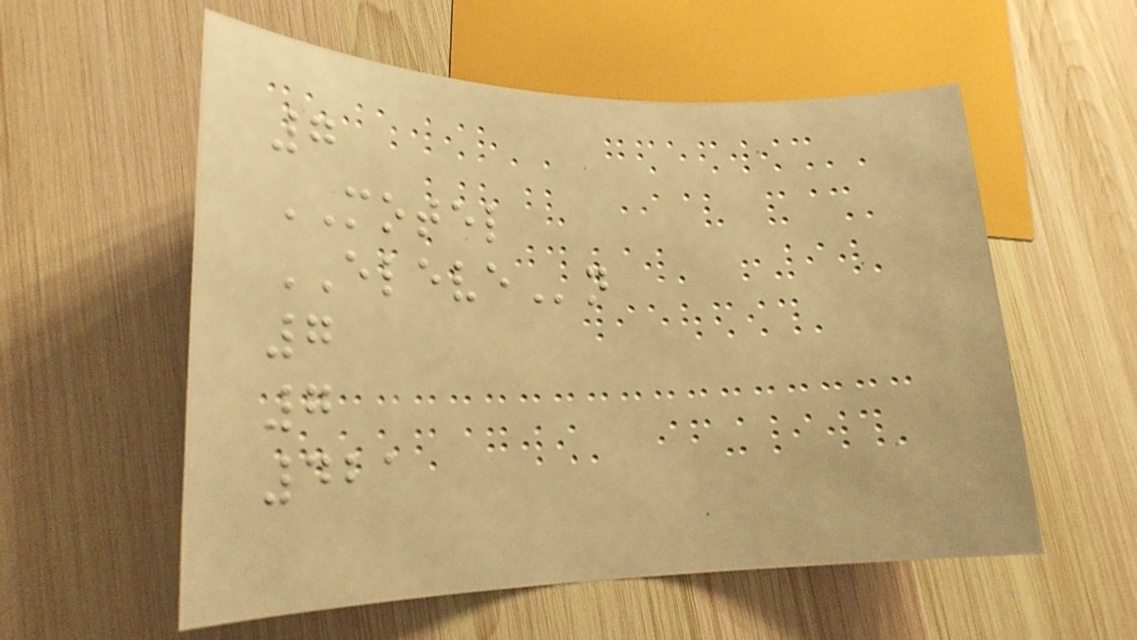7
MOTEL
ELEVEn
7
7
421
